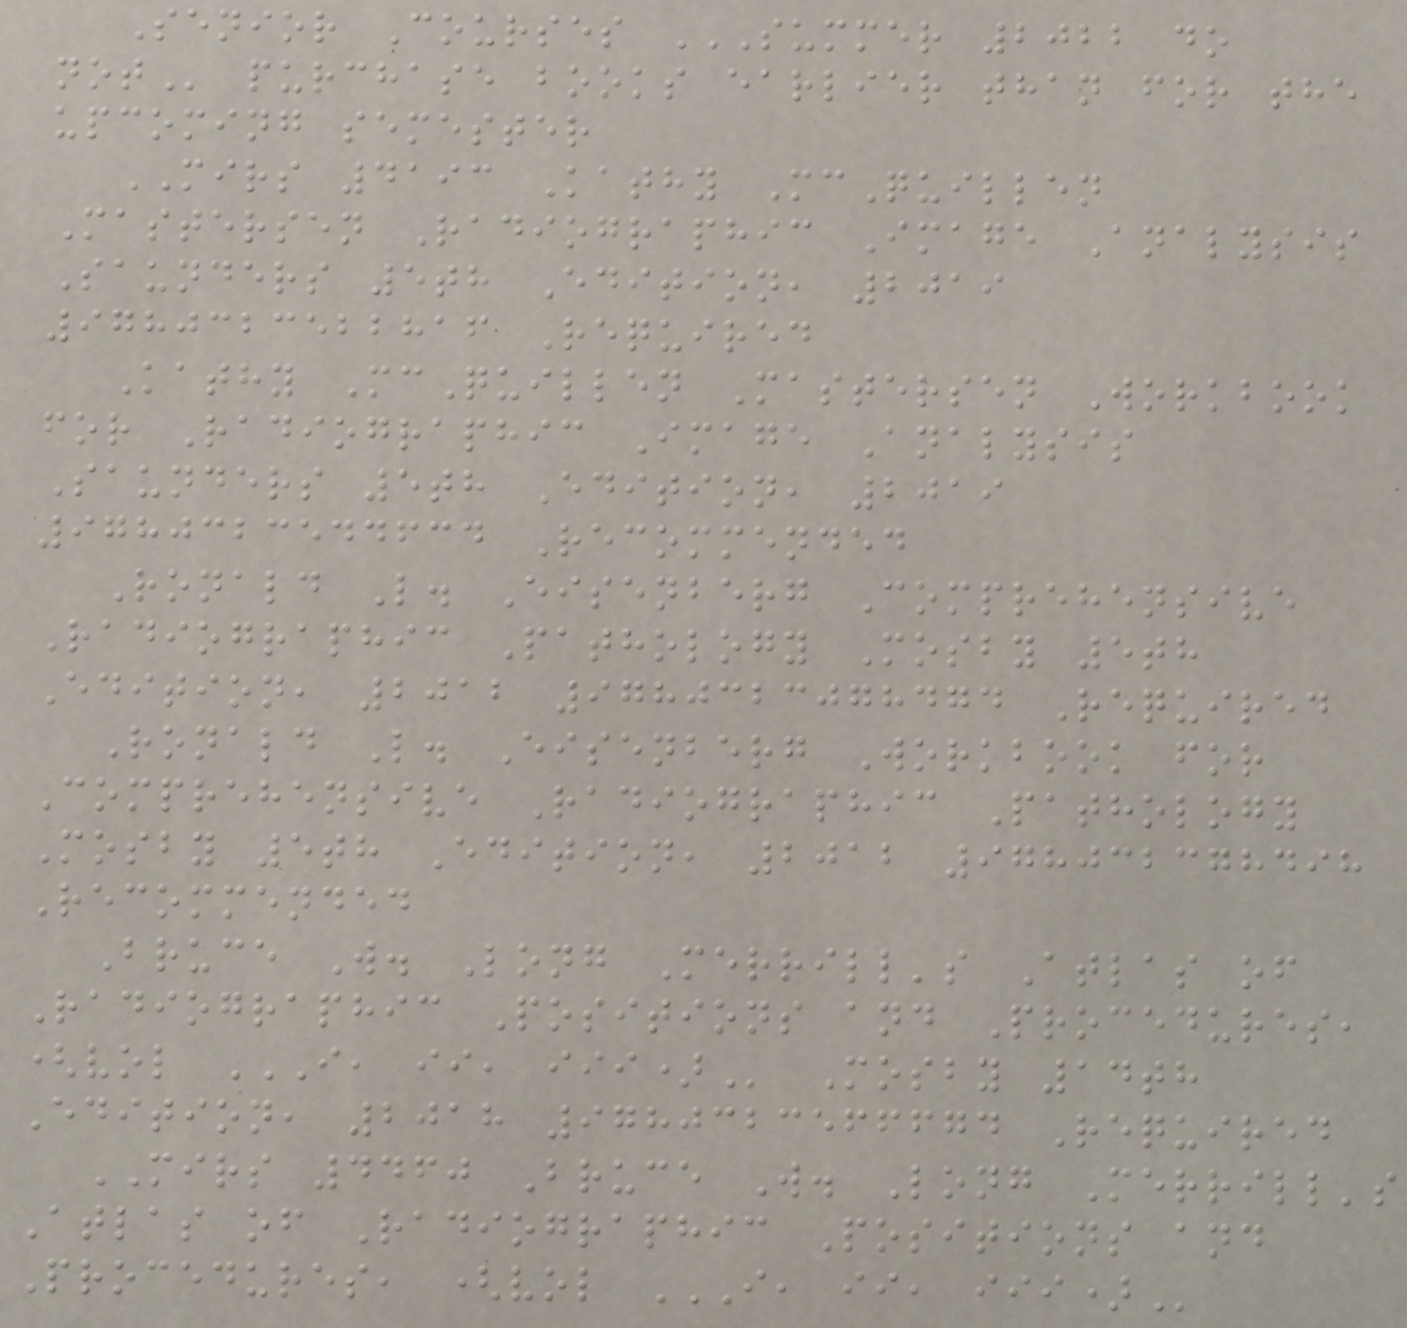Senior Courses SUMMER 2022 DO
NOT purchase books earlier than for the
upcoming semester
MIRS 4193 Kathy McQuillen
Mastersen Radiographic Image Analysis
Saunders 5th Edition, 2019
9780323522816 Required
Kathy McQuillen Mastersen Workbook
for Radiographic Image Analysis
Saunders 5th Edition, 2019
9780323544634 Recommended
Ronald L. Eisenberg Comprehensive
Radiographic Pathology Mosby 5th
Edition, 2012 9780323078474 Required
Ronald L. Eisenberg Workbook for
Comprehensive Radiographic Pathology
Mosby 5th Edition, 2012 978032378498
Recommended
Bruce W. Long Merrill's Atlas of
Radiographic Positions and Procedures,
(vol I, II, III) Mosby 14th
Edition, 2018 9780323566674 Required
MIRS 4460 Bruce W. Long Merrill's
Atlas of Radiographic Positions and
Procedures, (vol I, II, III)
